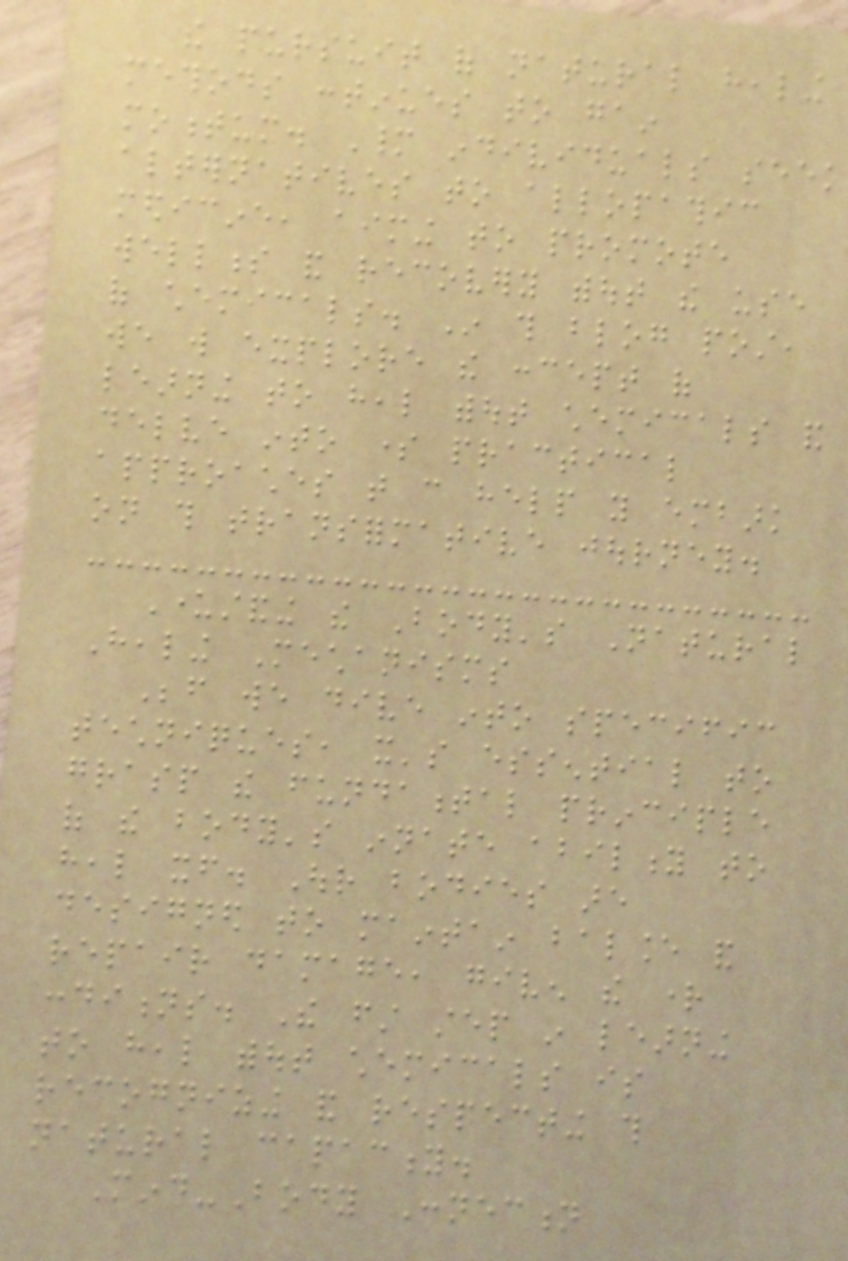the pursuit of natural healing
methods continues to gain
momentum. Many individuals seek
alternatives to allopathic
medicine, aiming to promote
wellness and recovery without the use
of chemicals. In this blog post,
we will explore the concept of
learning to heal without chemicals and
delve into some practical
approaches that can help you embark
on this transformative journey.
Understanding the Body's Natural
Healing Mechanisms
Before we dive into specific
techniques, it's essential to
grasp the fundamental principle
of the body's innate ability to
heal itself. Our bodies are
designed to maintain balance and
repair damage, given the right
conditions. The first step in learning
to heal without chemicals is
recognizing and respecting this
natural capacity.
Mind-Body Connection
